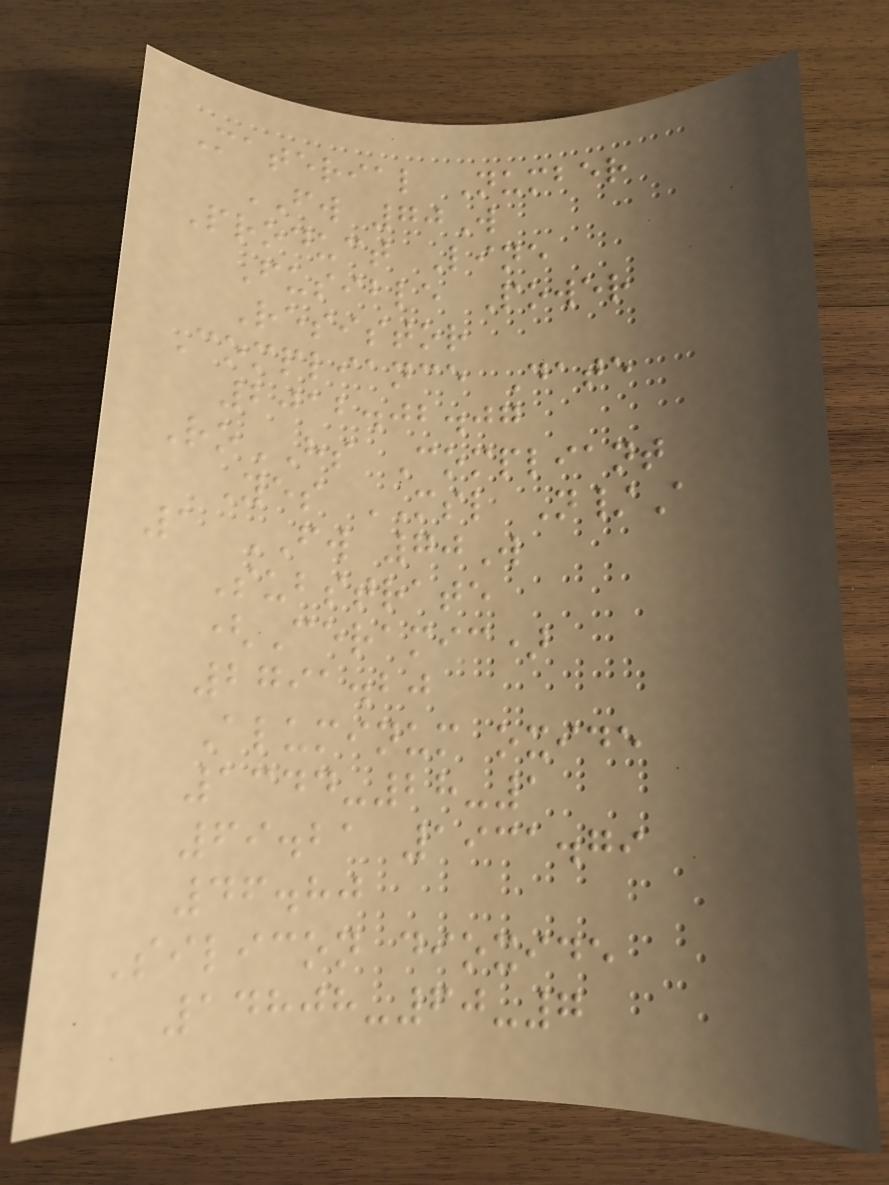Material Number
FW 70W
Product Line
Fusible Power
Resistor
Compliance Date
2012.02.07
RoHS Compliant
Yes MSL N/A
1 FW 70W
Substrate
(Ceramic)
2791.20
Aluminum oxide
1344-28-1
69.21 1931.79
46.80
Silicon dioxide
14808-60-7
